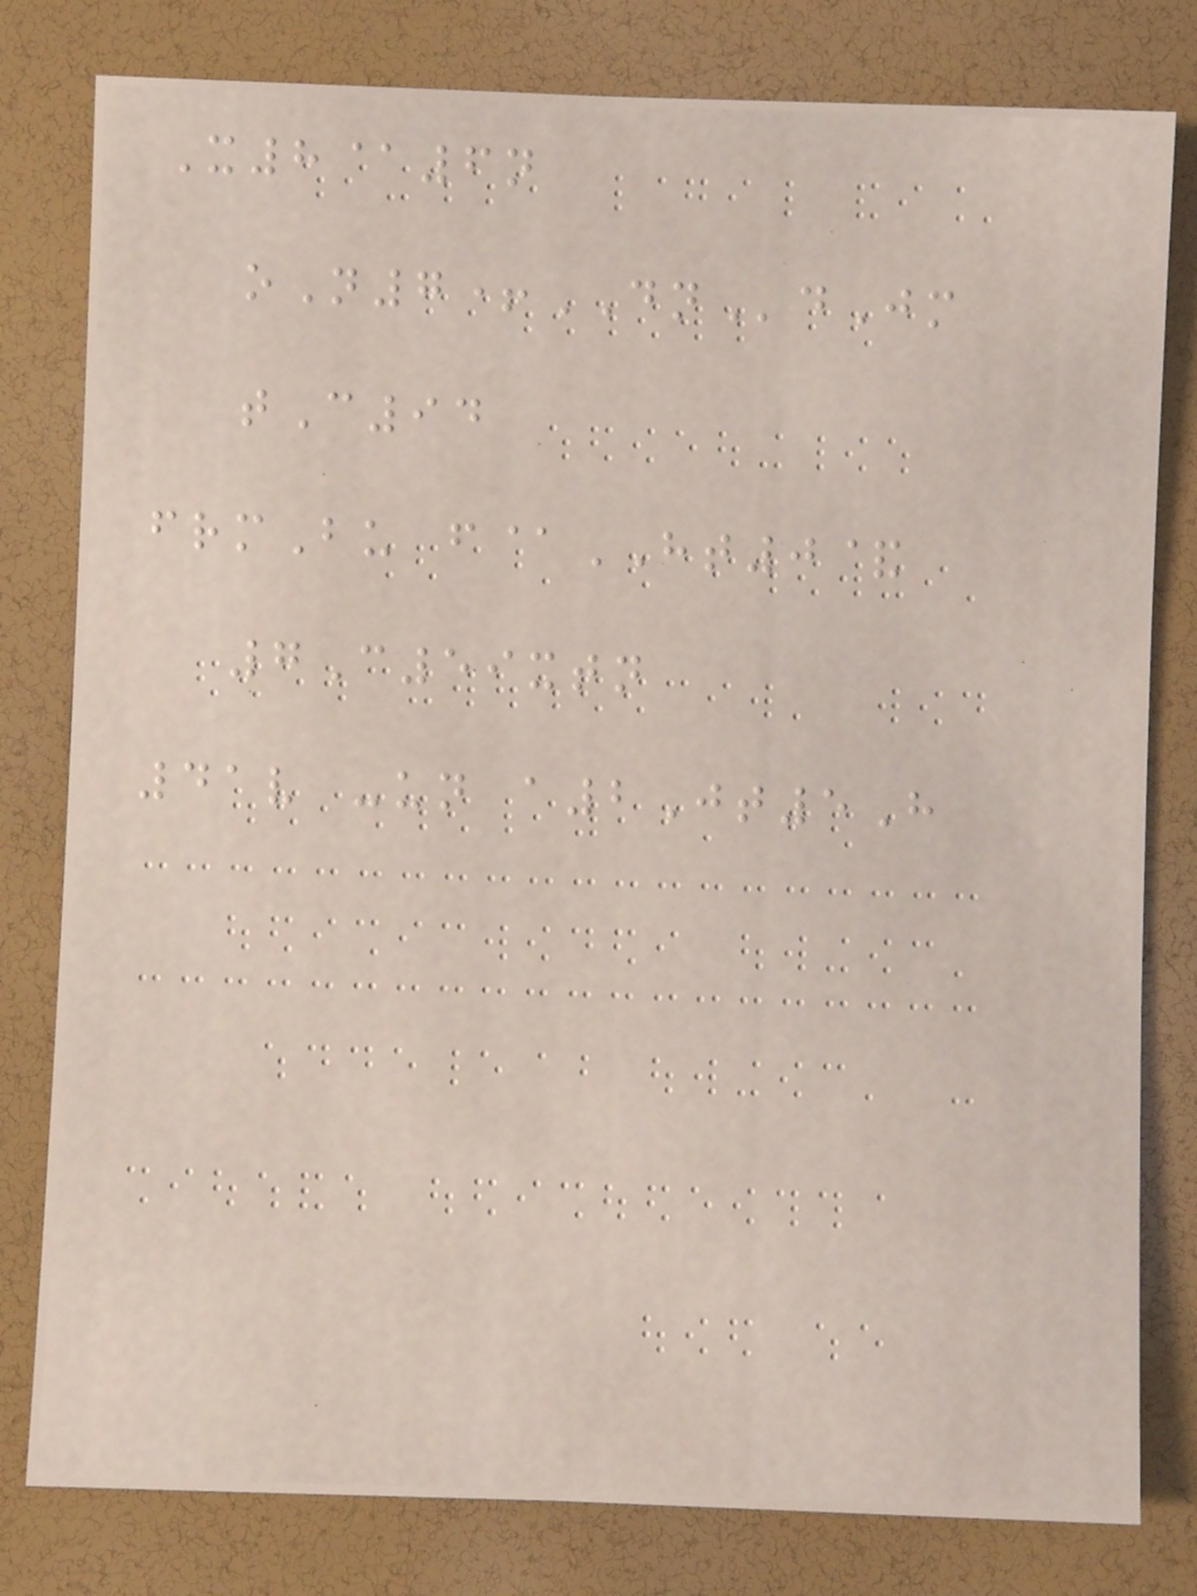X8@6n
oN7+DNdJm
tC94
frmBu f@HT0&
7C59xtn
41v -un a2Jt5H
